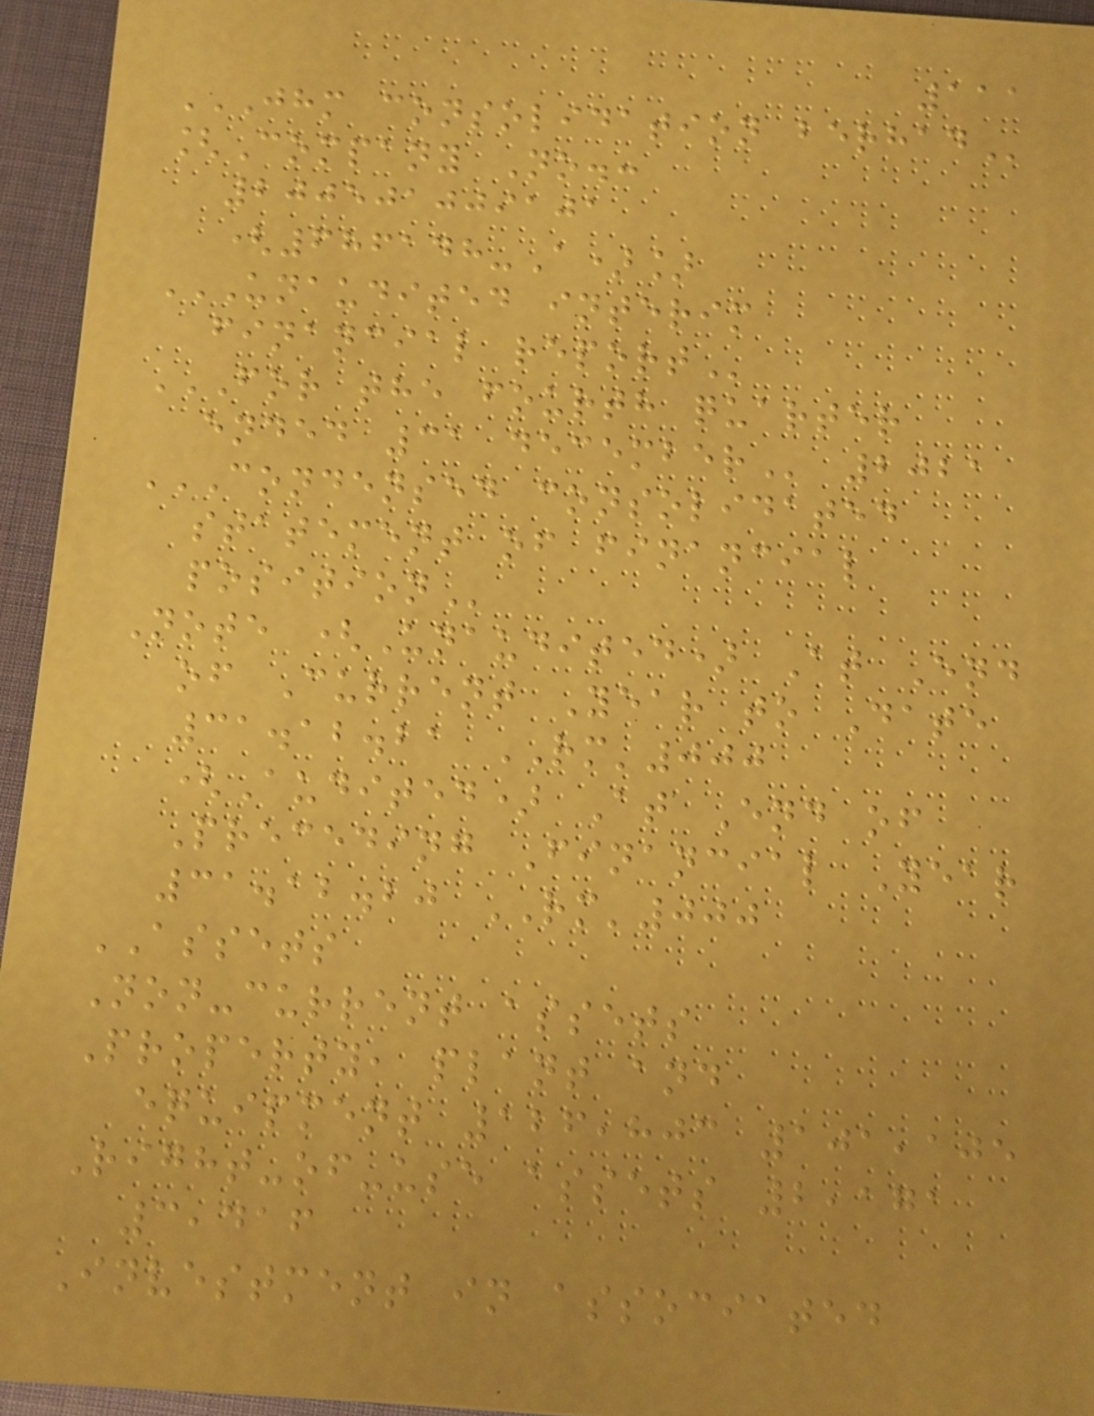111
JHM CONSOLIDATION BERHAD
[Company No.:
200501009101
(686148-A)]
UNAUDITED INTERIM
FINANCIAL REPORT
FOR THE FOURTH QUARTER
ENDED 31 DECEMBER 2021
CONDENSED CONSOLIDATED
STATEMENT OF FINANCIAL
POSITION
Note (Unaudited) At End
of Current Year to Date
31.12.21 RM'000
(Audited) At End of
Preceding Financial Year
31.12.20 RM'000
ASSETS
Non-current assets
Property, plant and
equipment 126,803 101,105
Right-of-use assets 2,171
3,416
Investment in associated
